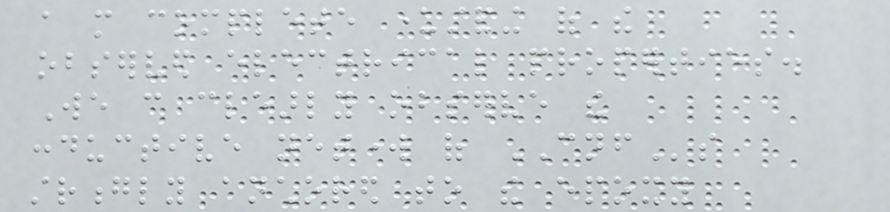a more complete understanding of the
observed electrical properties.
We can clearly observe the
conductive network of CNFs
strongly anchored to the epoxy
